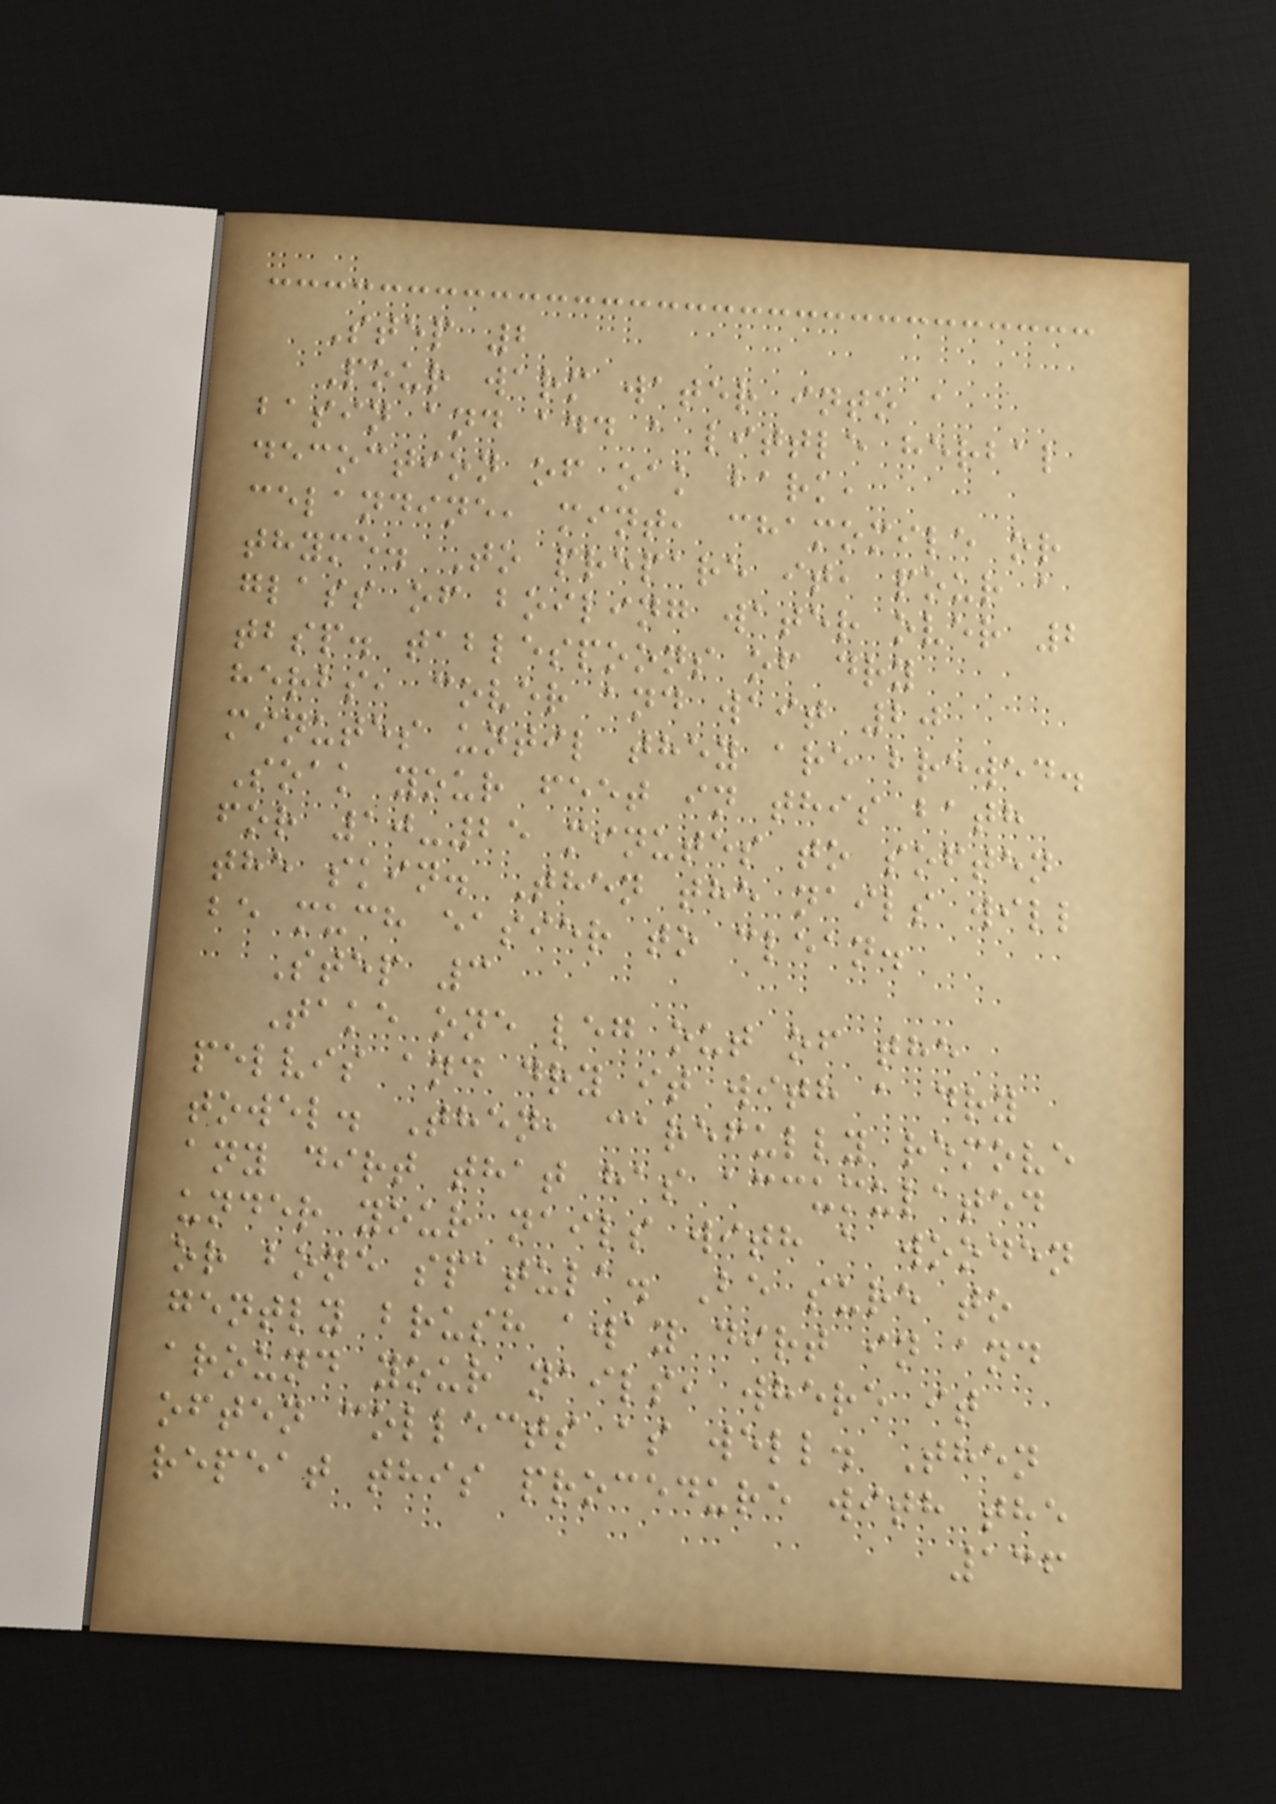Step 2
Pour warm water into a
basin and add a little herbal
decoction of oak bark,
celandine, mint, chamomile or
thyme. To prepare it, pour a
glass of boiling water over 2
tbsp. tablespoons of dry
herbs, cover and wait 20
minutes until they are brewed.
Soak your feet in this bath
for 10-25 minutes to soften
the skin. Then the nails will
be much easier to clean.
Step 3
Take one leg out of the
pelvis and dry it with a dry
towel. Then, carefully remove
any dirt that has accumulated
under your nails with a wooden
or bone spatula. Be sure to
gently brush away dirt in and
around your nails, where it
often collects as well. Then
repeat this procedure with the
136
